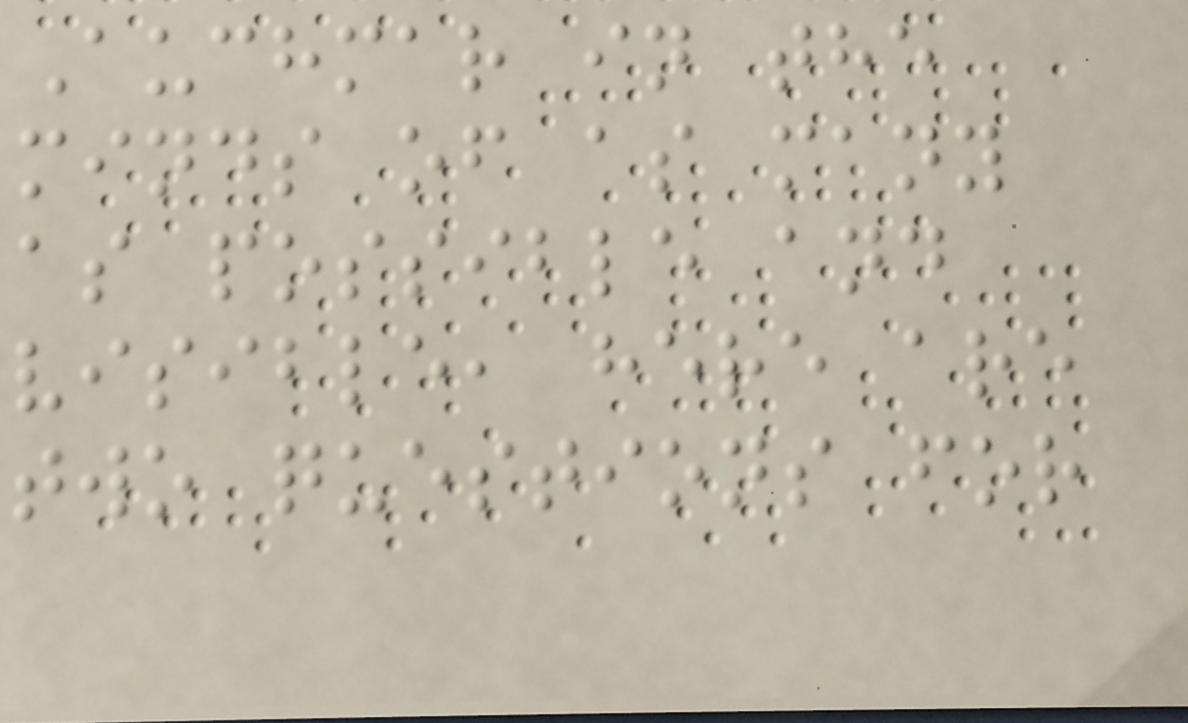Auchmar in the
minds of as many
as possible and
visible, here are
two questions for
